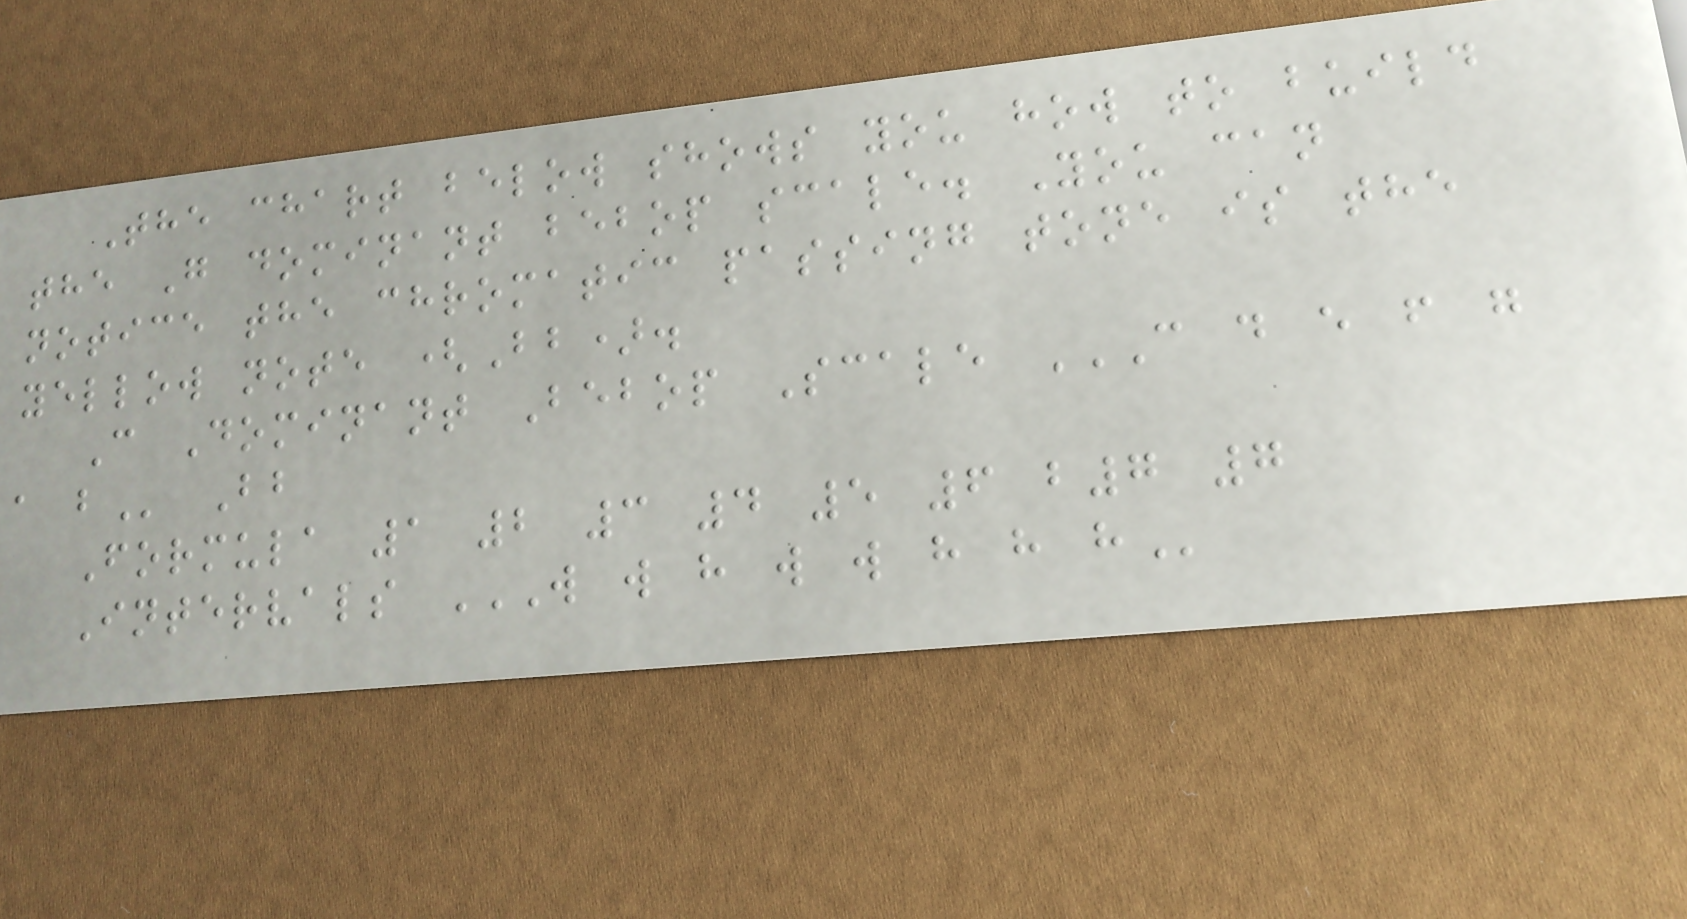The chart below shows you how to build
the G dominant bebop scale. You can
notice the chromatic passing tone is the
yellow note (Bb).
C Dominant Bebop Scale C D E F G
A B Bb
Formula 1 2 3 4 5 6 b7 7
Intervals W W H W W H H H
